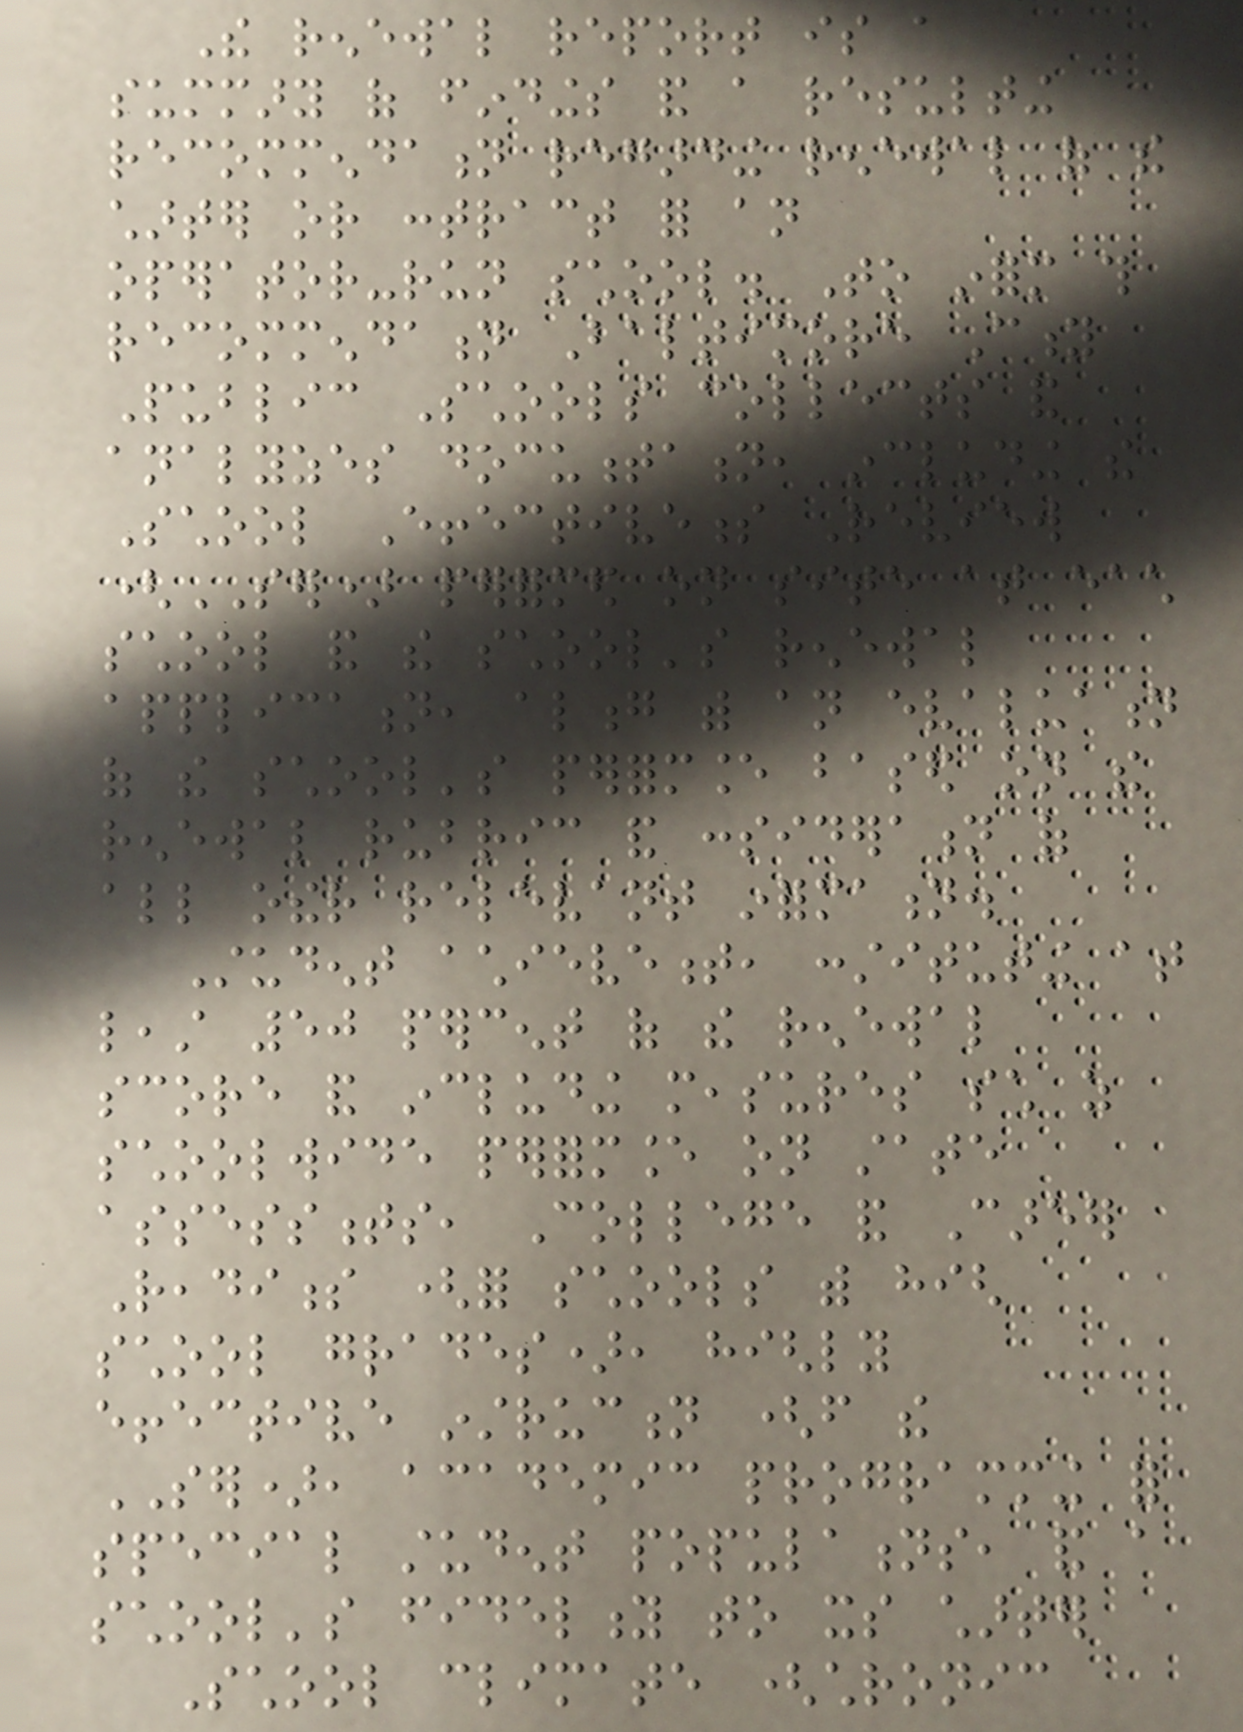The renewal report is a
summary of findings and a resulting
recommendation regarding renewal of the
charter or contract for an
operator-run school. To inform this
recommendation Baltimore City
Public Schools collects and
analyzes documentation, including the
School Effectiveness Review
(SER) performed on site at each
school and the school's renewal
application, along with an evaluation
of the school's performance based on the
renewal rubric and consideration of
all other relevant information.
Student achievement, constituting at
least 50 percent of the renewal
score and including measures such as
schoolwide performance on state
assessments, College and Career
Readiness (for schools with high
school grades), highly
effective instruction (from the
SER), academic programming for
special student populations, and a
school's fidelity to its charter
School climate (chronic
